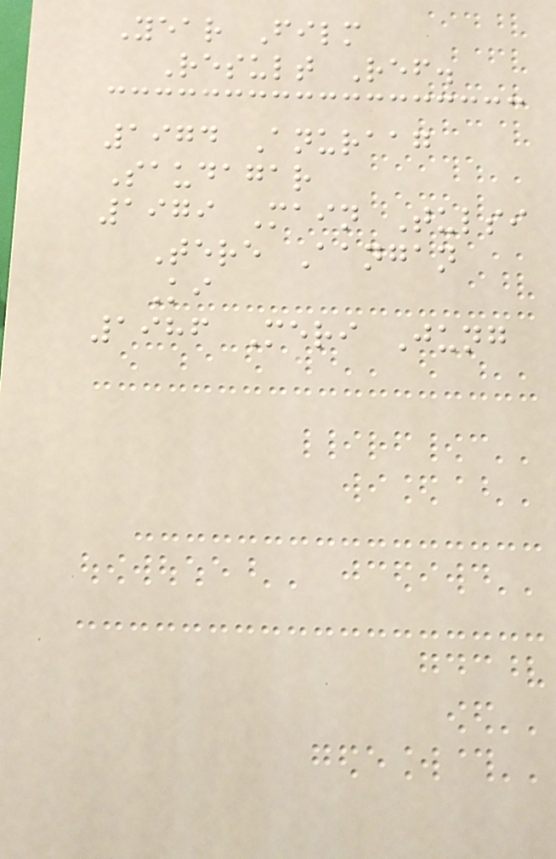Year Film
Result Ref.
1974 Anuraag
Saudagar
1979 Main Tulsi
Tere Aangan
Ki
1986 Meri Jung
